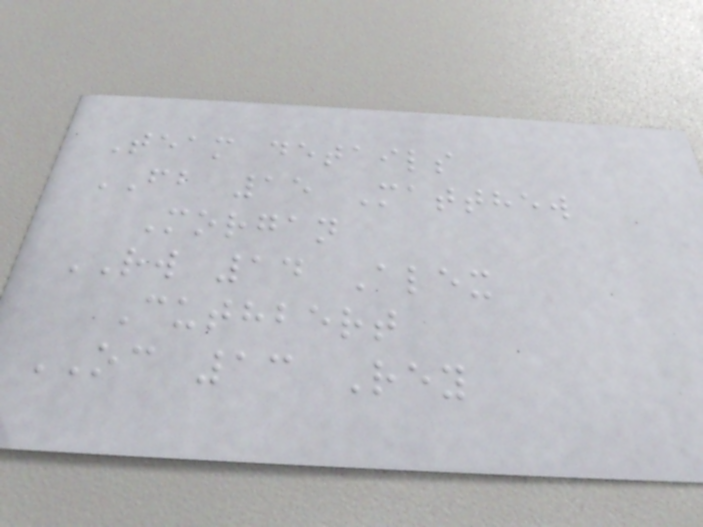Team details
FB 15 Matthew
Morgan
RW 14 Alex
Cuthbert
OC 13 Rey
